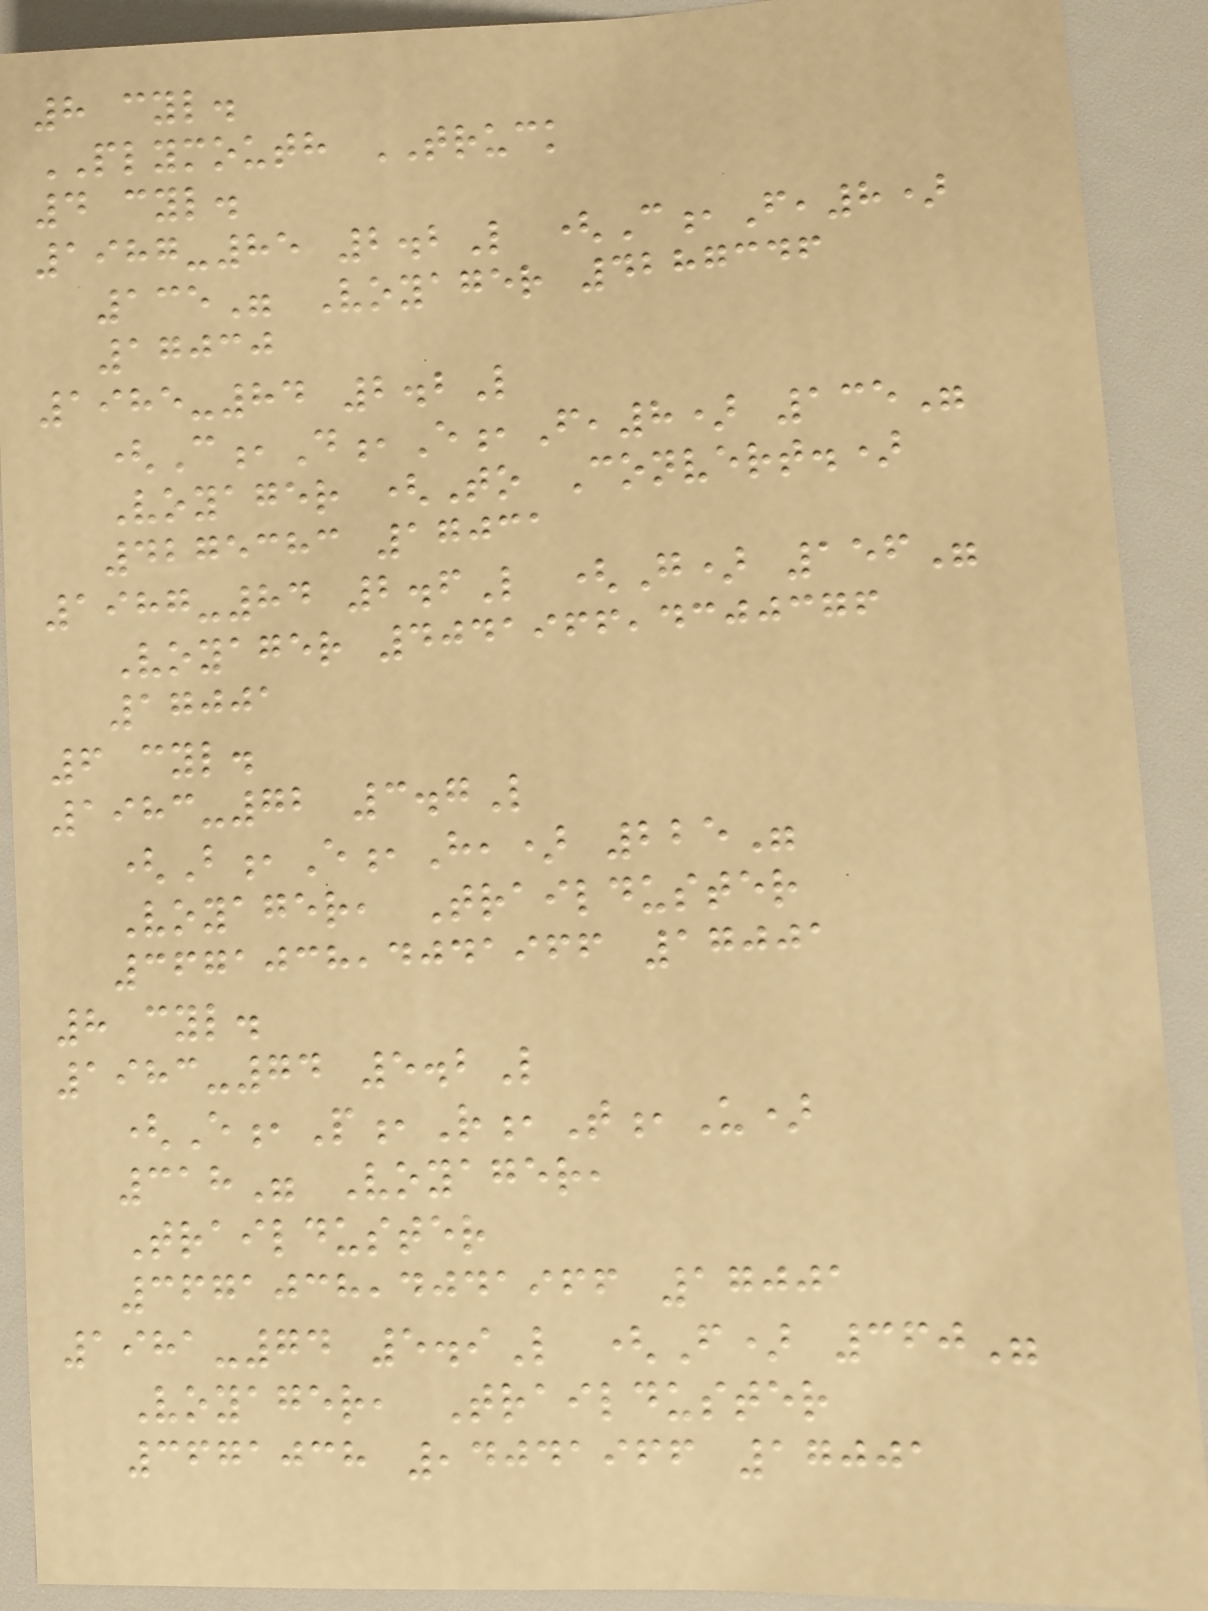8 cyl.
PLYMOUTH TRUCK
4 cyl.
1987-85 2.2L (C,F,8)
135" Voyager 4287346
17030
1985-84 2.2L
(C,D,E,F,8) 135"
Voyager (To Convert.)
4275383 17031
1987-84 2.6L (G) 156"
Voyager 4041966,4300376
17001
6 cyl.
1983-72 3.7L
(B,E,H,) 225"
Voyager, Trailduster
3671038,4041966 17001
8 cyl.
1983-74 5.2L
(E,P,R,T,U)
318" Voyager,
Trailduster
3671038,4041966 17001
1981-74 5.9L (F) 360"
Voyager, Trailduster
3671038 ,4041966 17001
